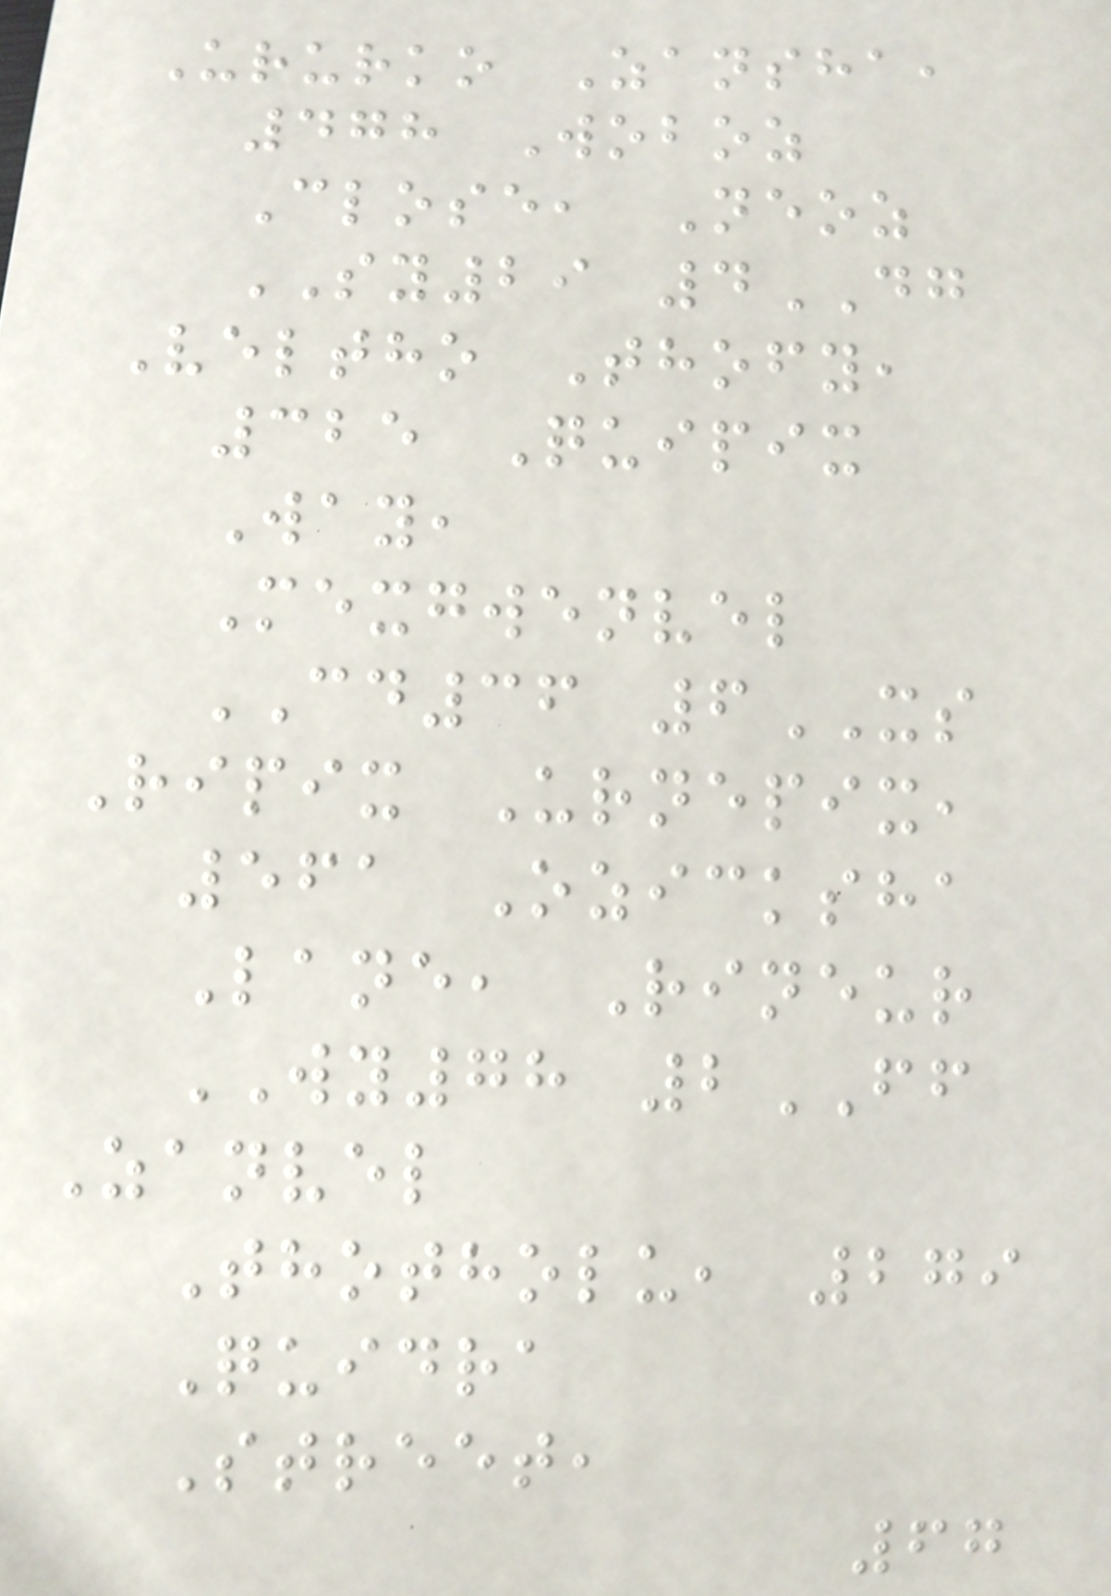Ururko Zansha,
478 Woboz
Close, Neoz
SY29 4DG
Veltho Thofy,
325 Quipix
Way,
Mexgwenvel
CD36 6XS
Ripix Urnepix,
561 Ozicksha
Lane, Rineur
WY78 2FF
Zanvel
Thotholu, 279
Quidra
Street,
67
